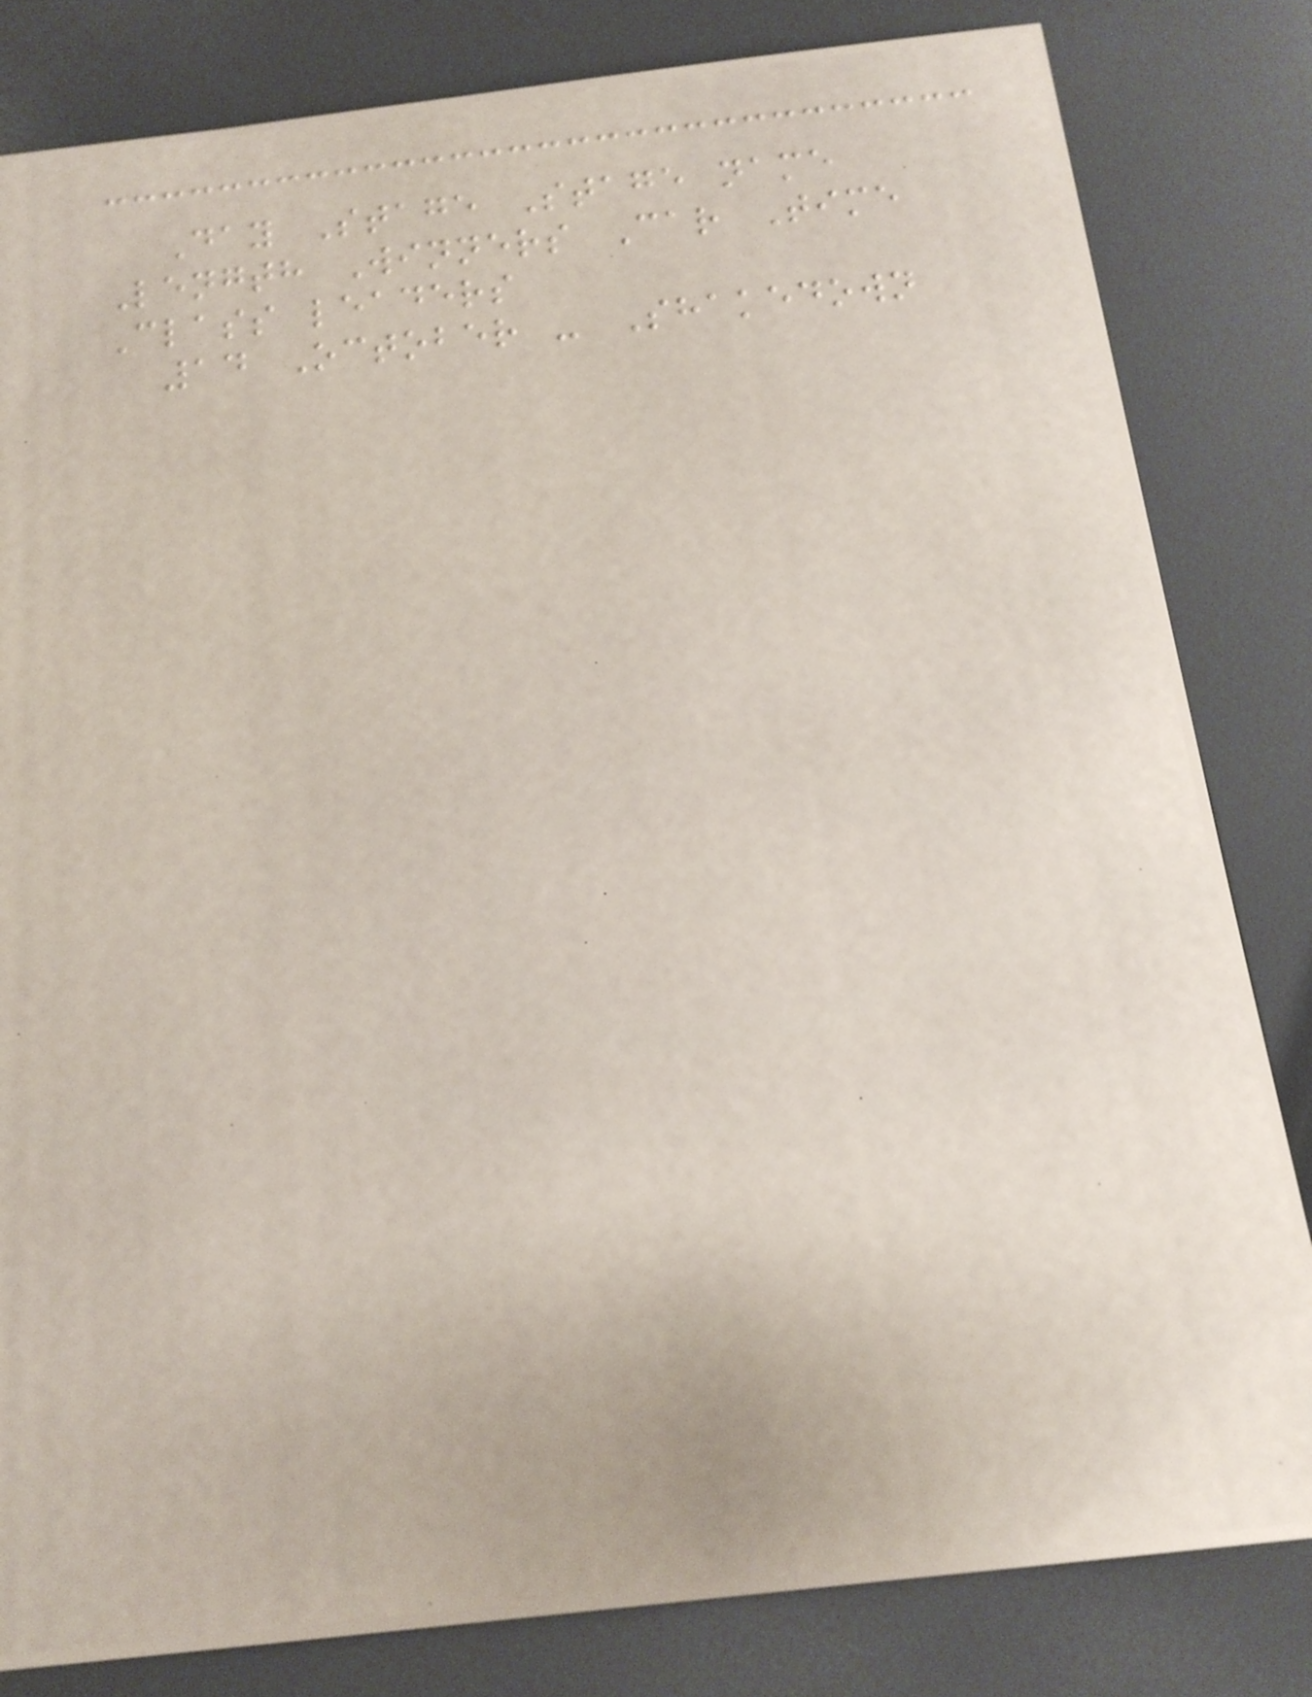Day Stage Stage name
Length Winners Car Time
Class leaders
14 October - Shakedown
